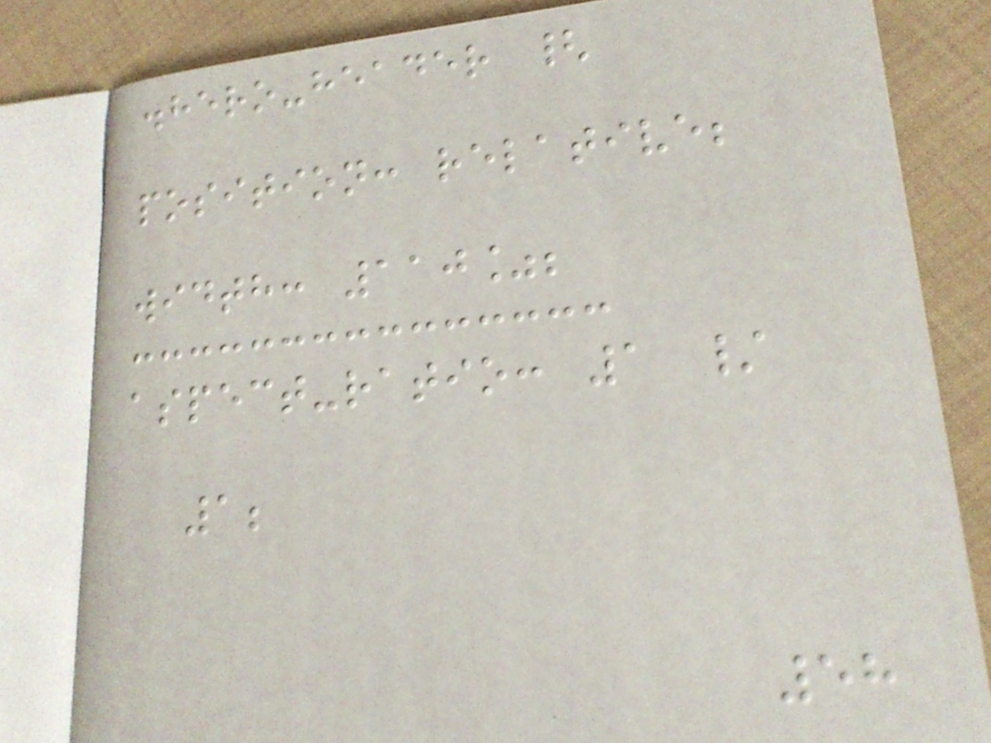.hero-header {
position: relative;
width: 110%;
aspect-ratio: 1 /
1;
58
